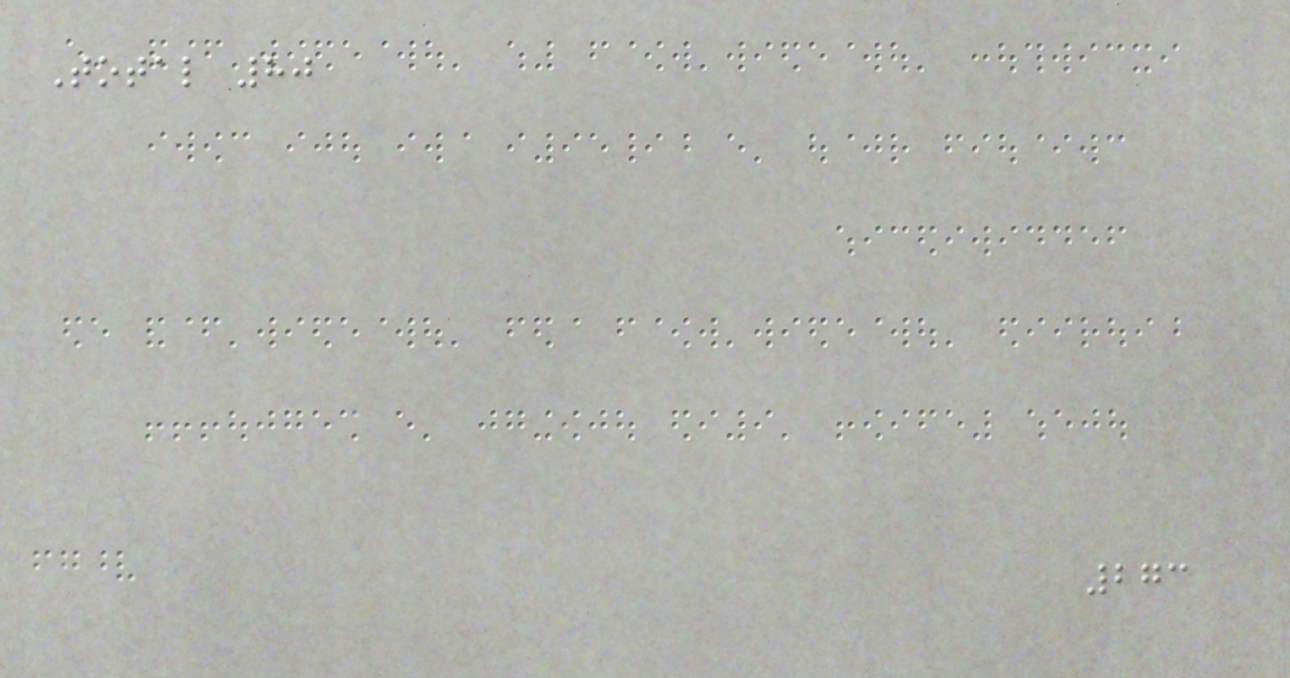Total 80
273
